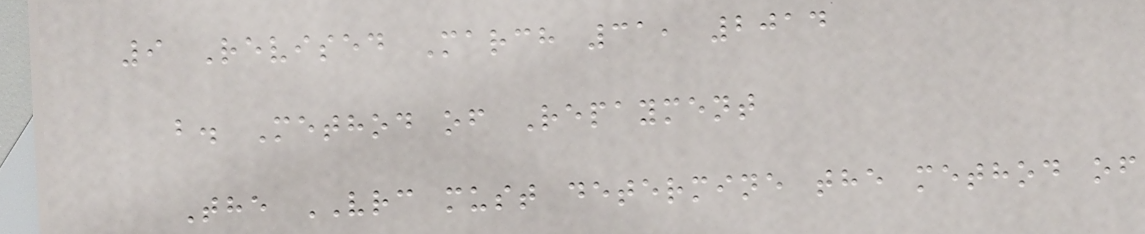9 Revised March 31, 2014
b. Method of Repayment
The VRC must determine the method of
